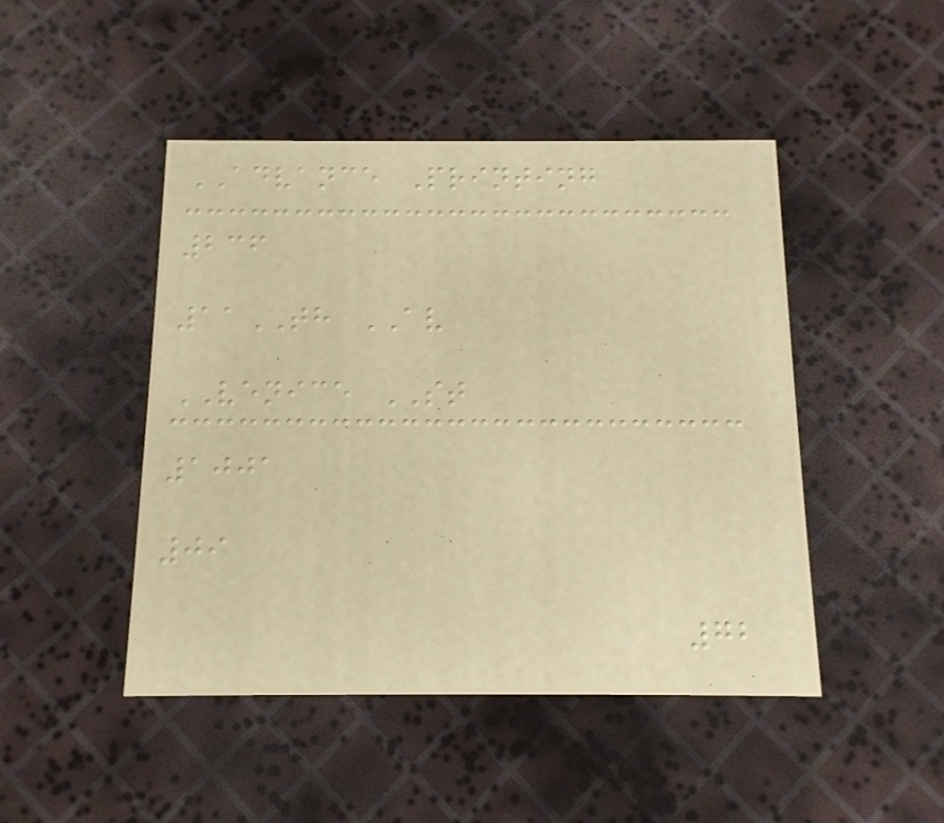ADVANCE Printing
236
11TH AV
VENICE ST
1001
09
72
